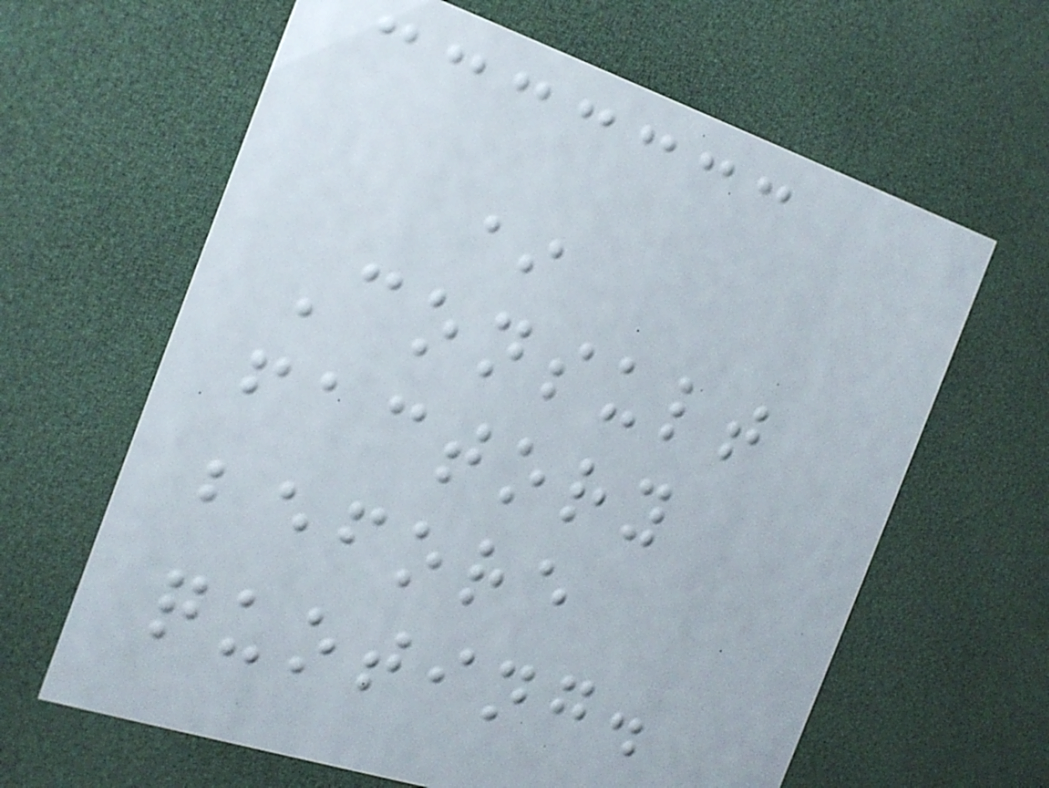*
Consult
factory
before
quoting.
